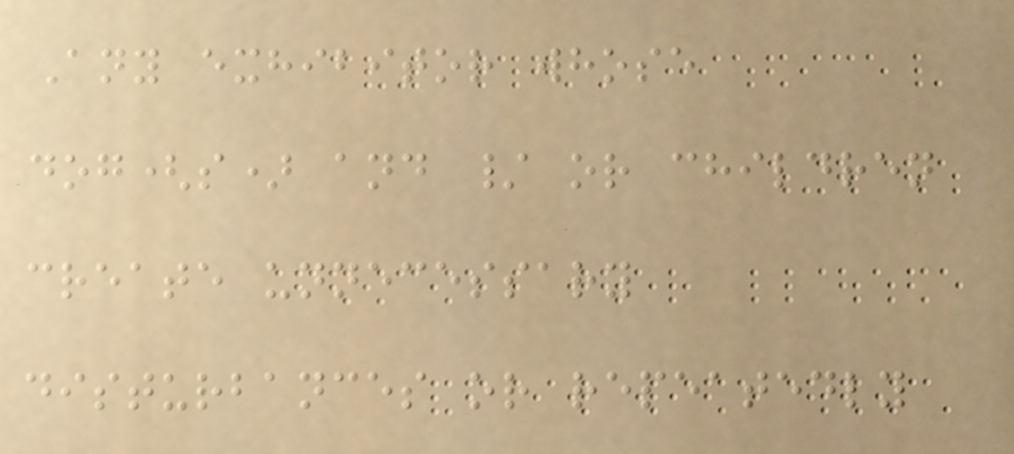Any exhibitor whose
dog(s) and / or children
create unnecessary
disturbances or repeatedly
